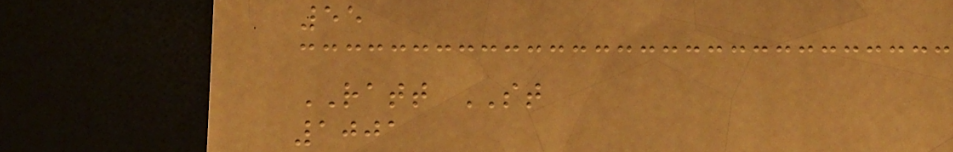55
RATT ST
1001
